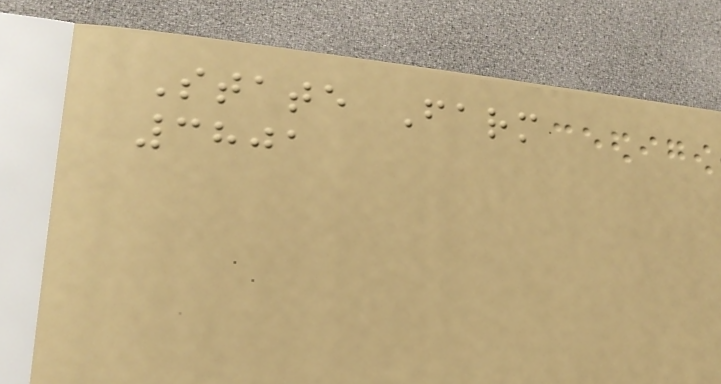State Farm
3801
